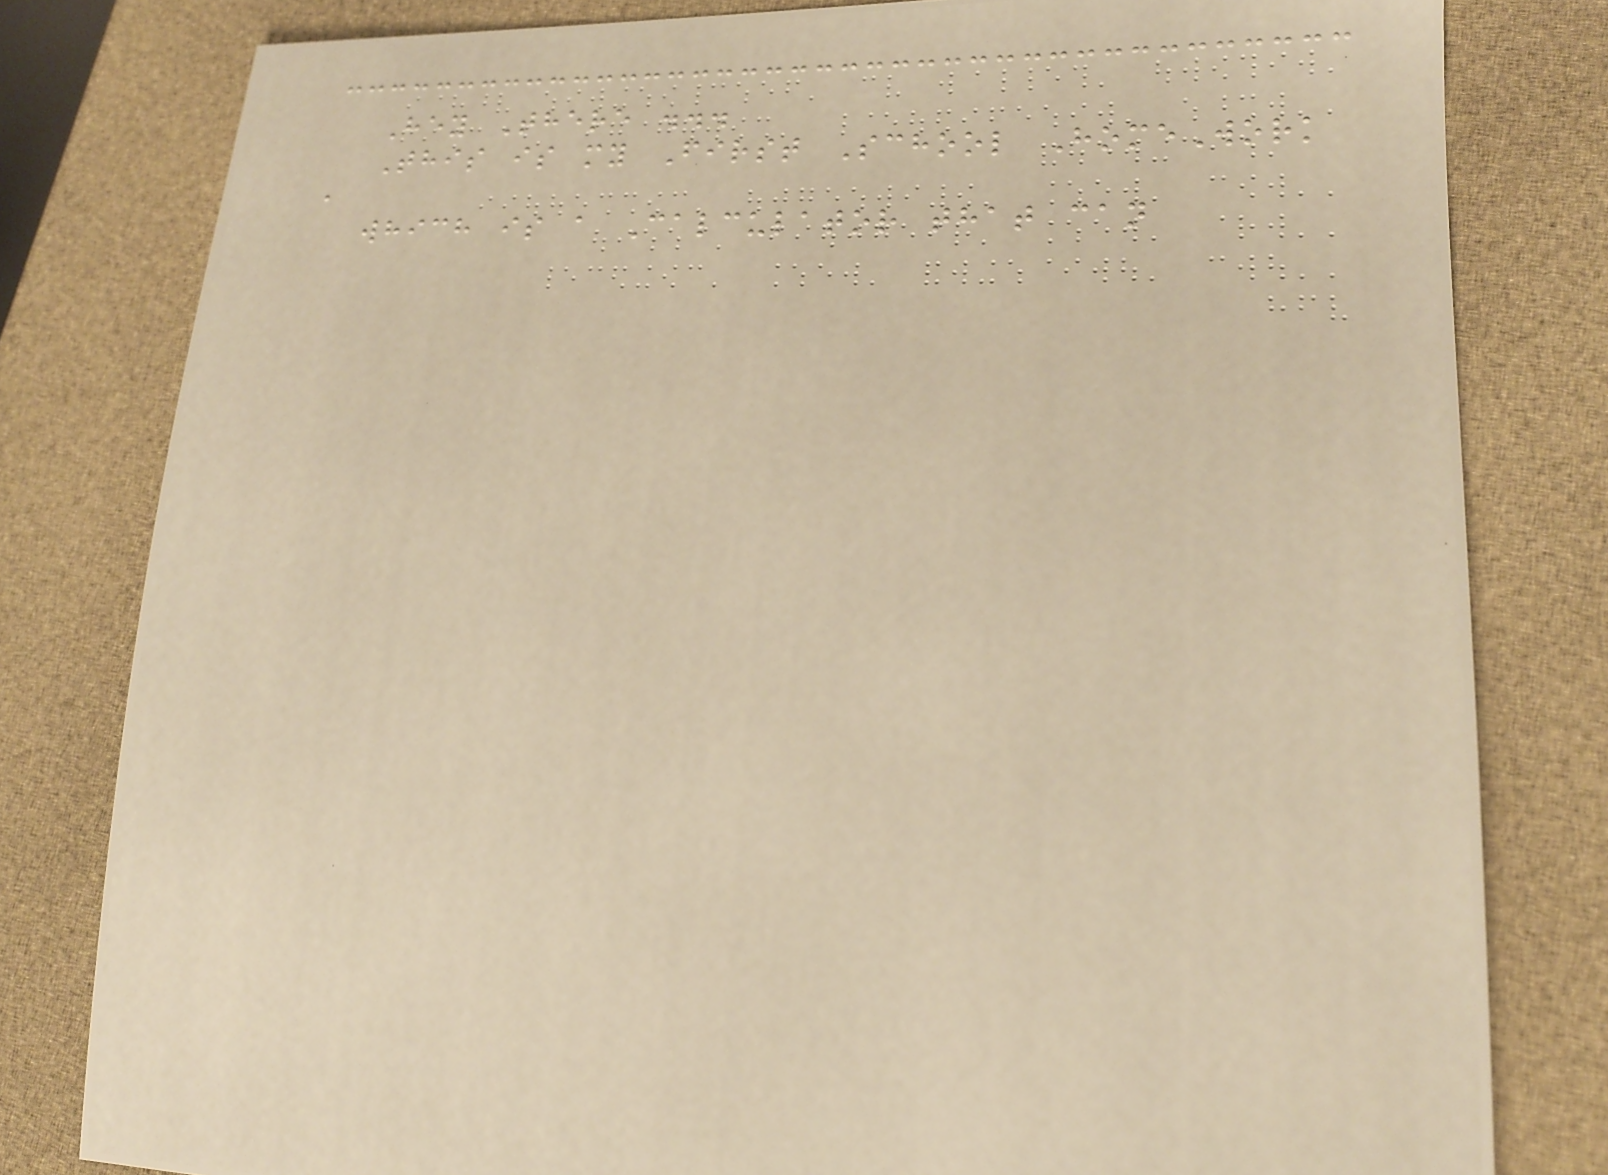Hey There ...
This is my First School HomeWork
,
which is a Calculator that can
